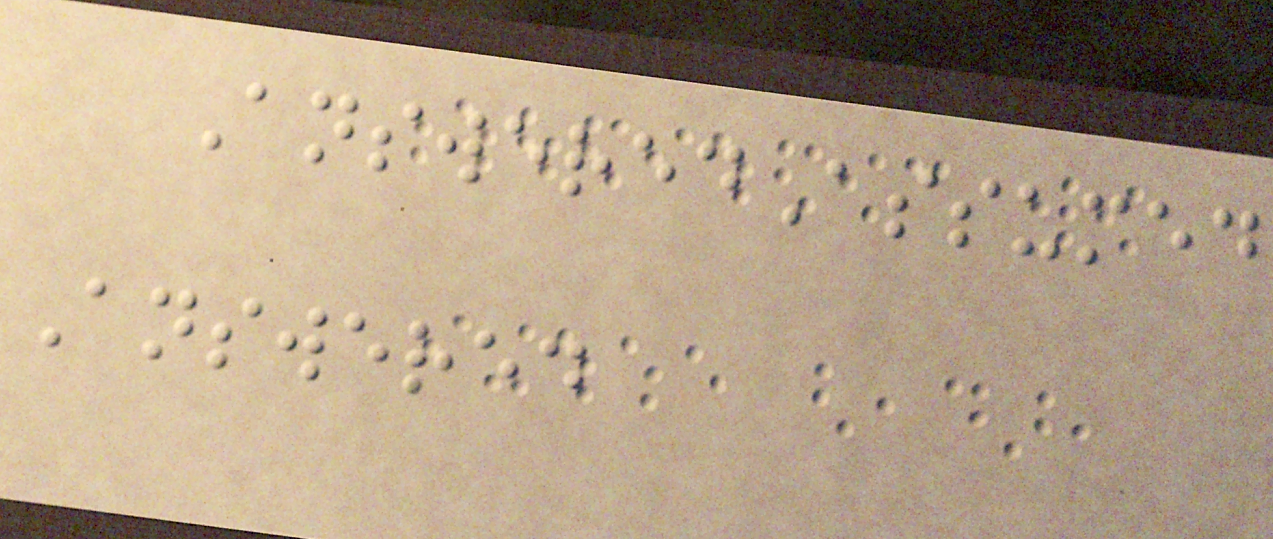AnsweredAssumed
Answered
